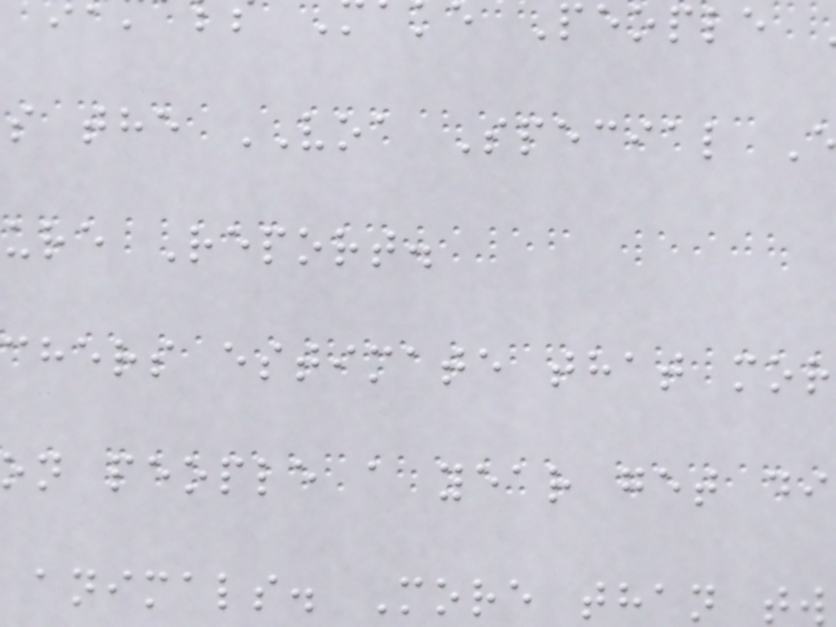s the VOA Special
ure Report.
chers estimate that mor
n people a year get di
animals. More than tw
